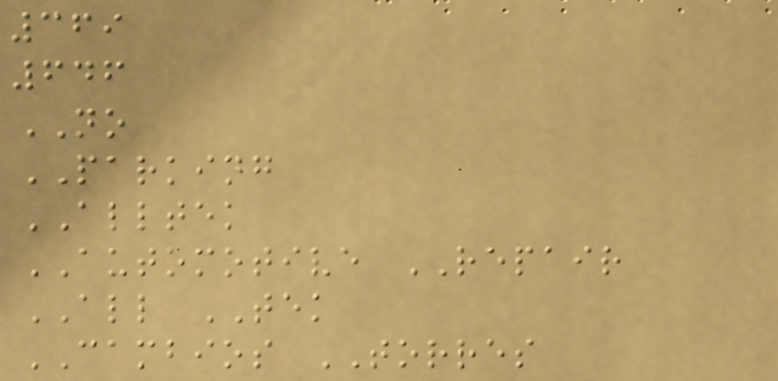369
646
NO
PARKING
ALLTEK
AUTOMOTIVE REPAIR
ALL TEK
CAMBIOS TORRES
